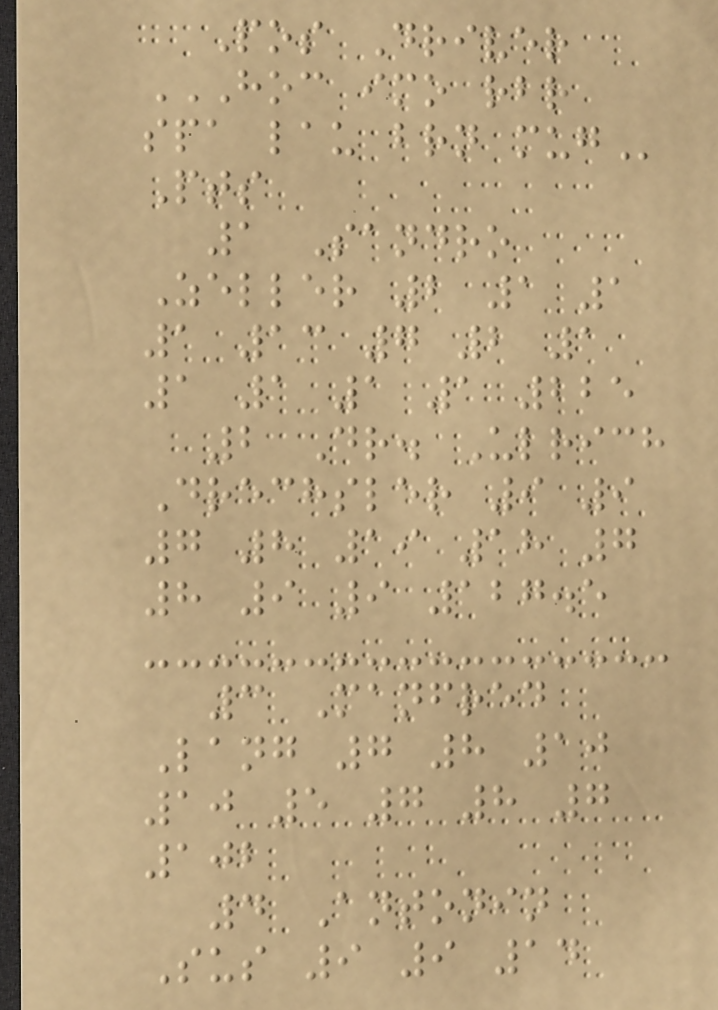Pos Driver
HOC IMO RBR
SPA LAU BRN MUG
Pts
1 Sandro
Zeller 2 1 1
1 13 7 2 1
1 1 1 1 225
2 Dr. Ulrich
Drechsler 9 9
7 8 19 18 7
8 9 9 127.5
3 Manfred
Lang 7 8 10
10 5 7 8 7
102
4 Antonin
Sus 9 9 14
